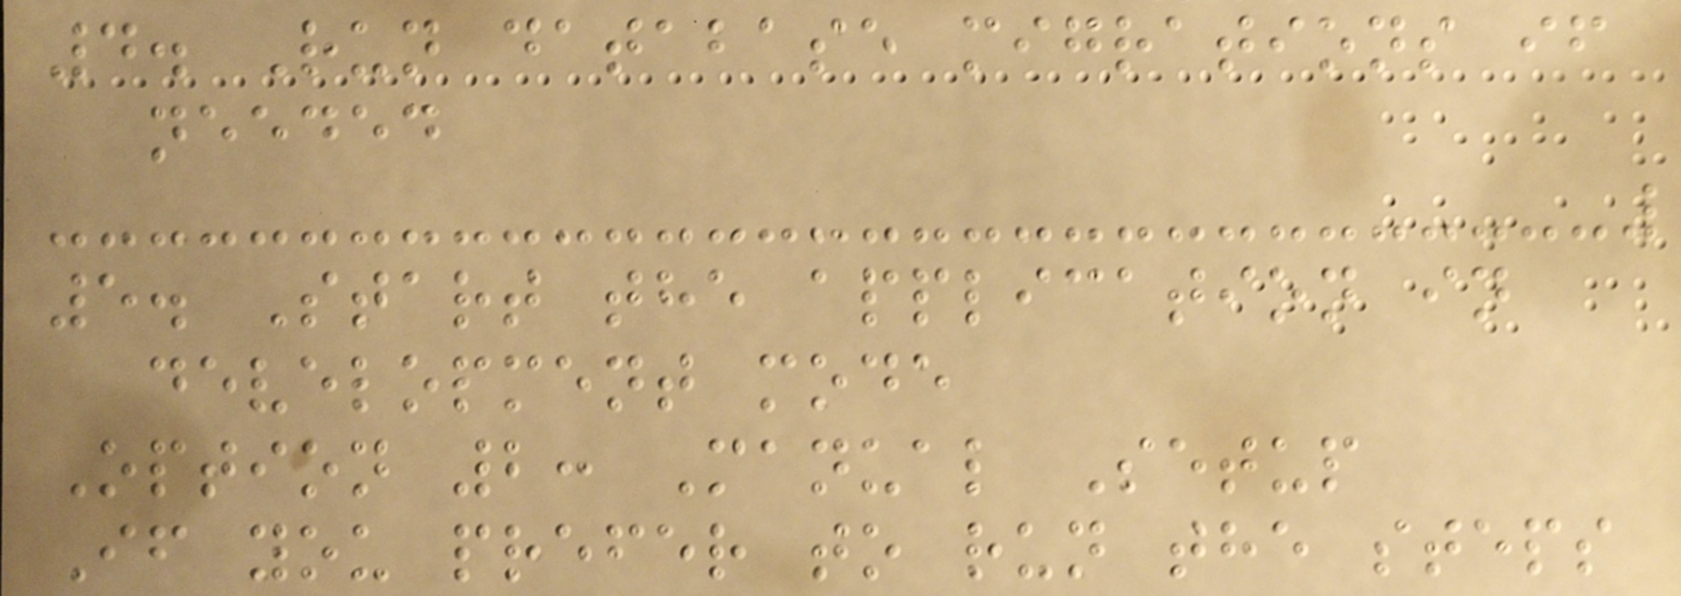4. Run database migrations if
needed
5. Start the application in
development mode
Option 2: Manual Setup
If you prefer to run the steps
